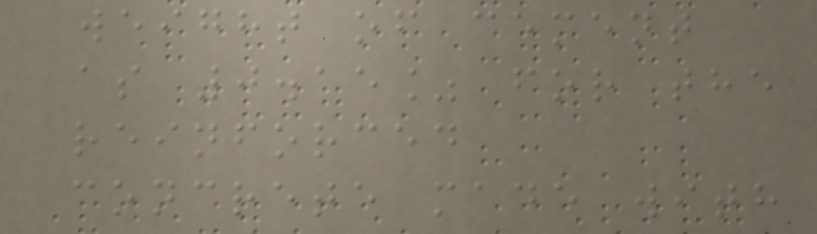weight of cement
as 0.15% for the
reinforced
concrete made with
